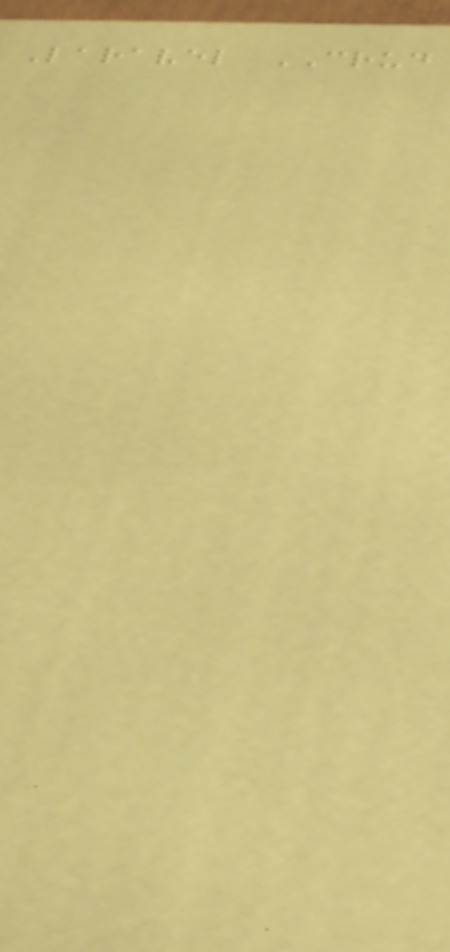Laravel CRUD
